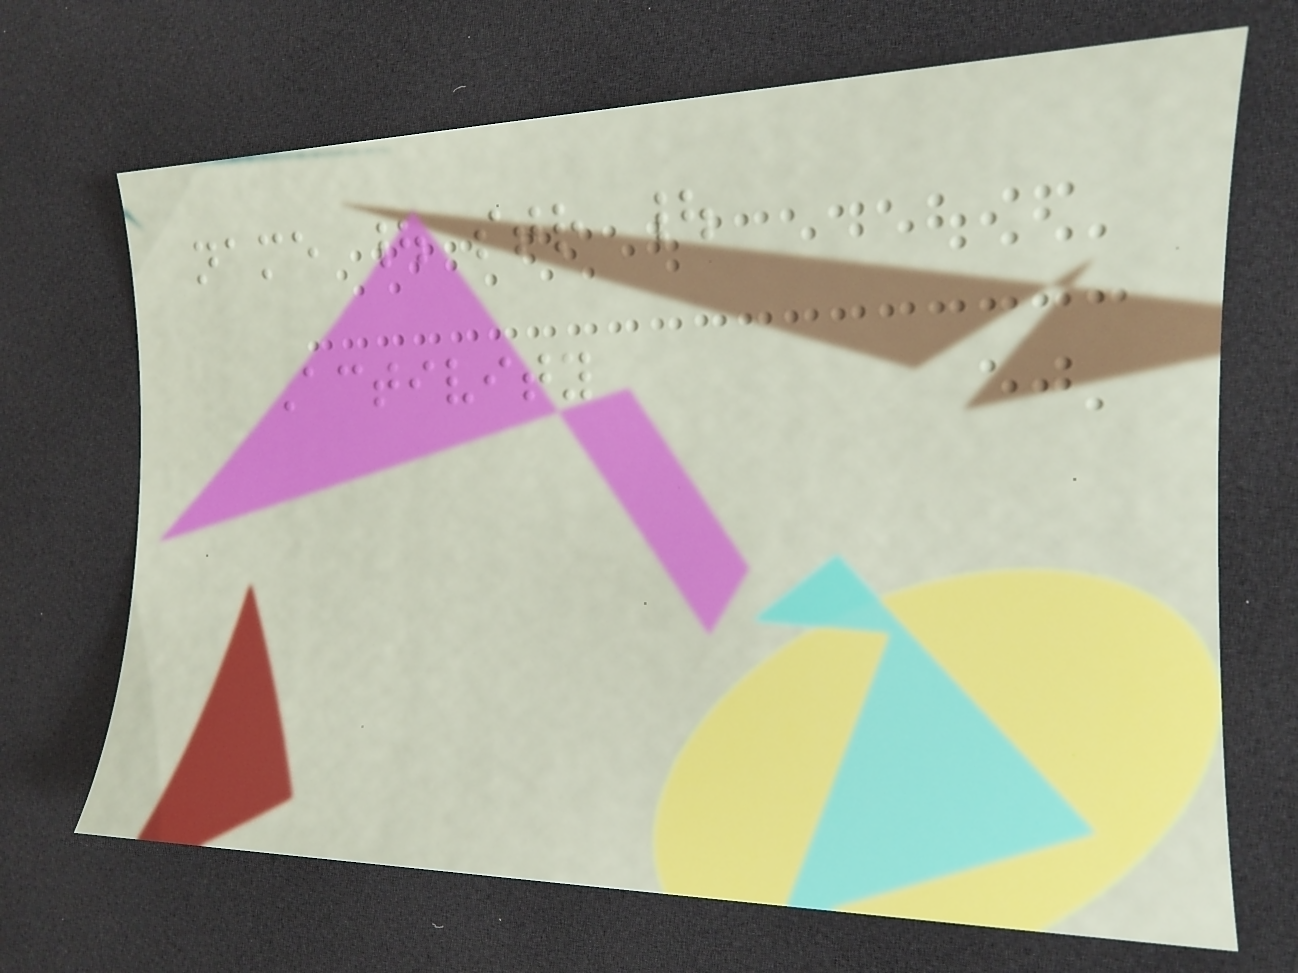name | str |
Activity
